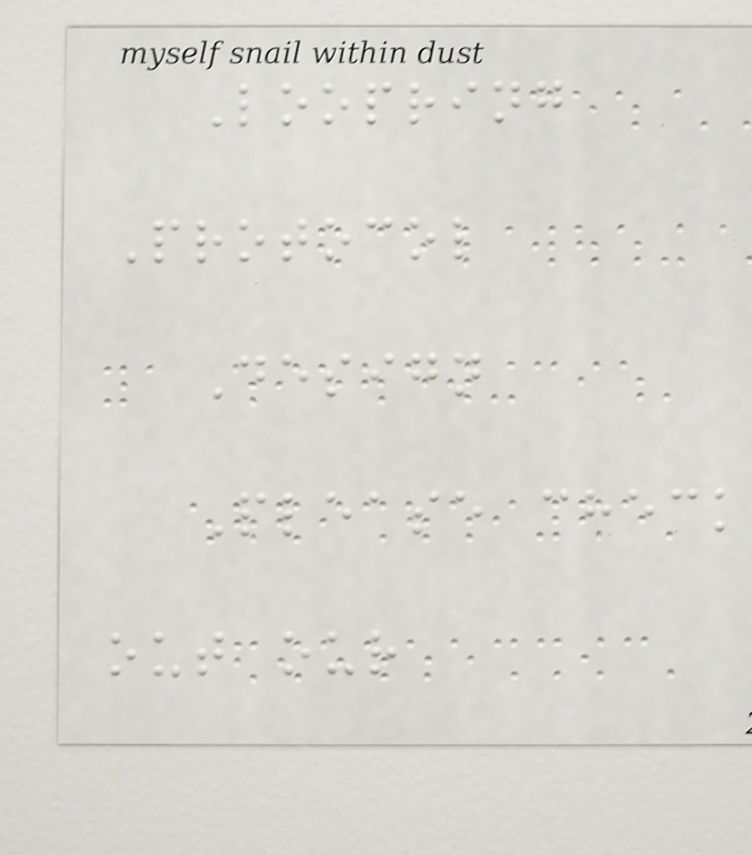Loopring
Protocol
Design
Please check
out our
